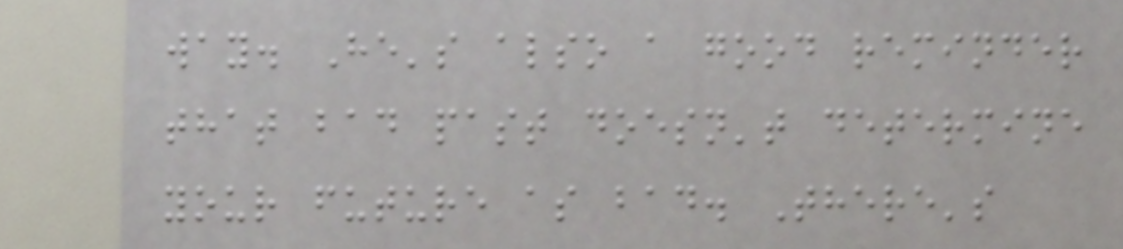way. He's also a good reminder
that bad past doesn't determine
your future as bad. There's
